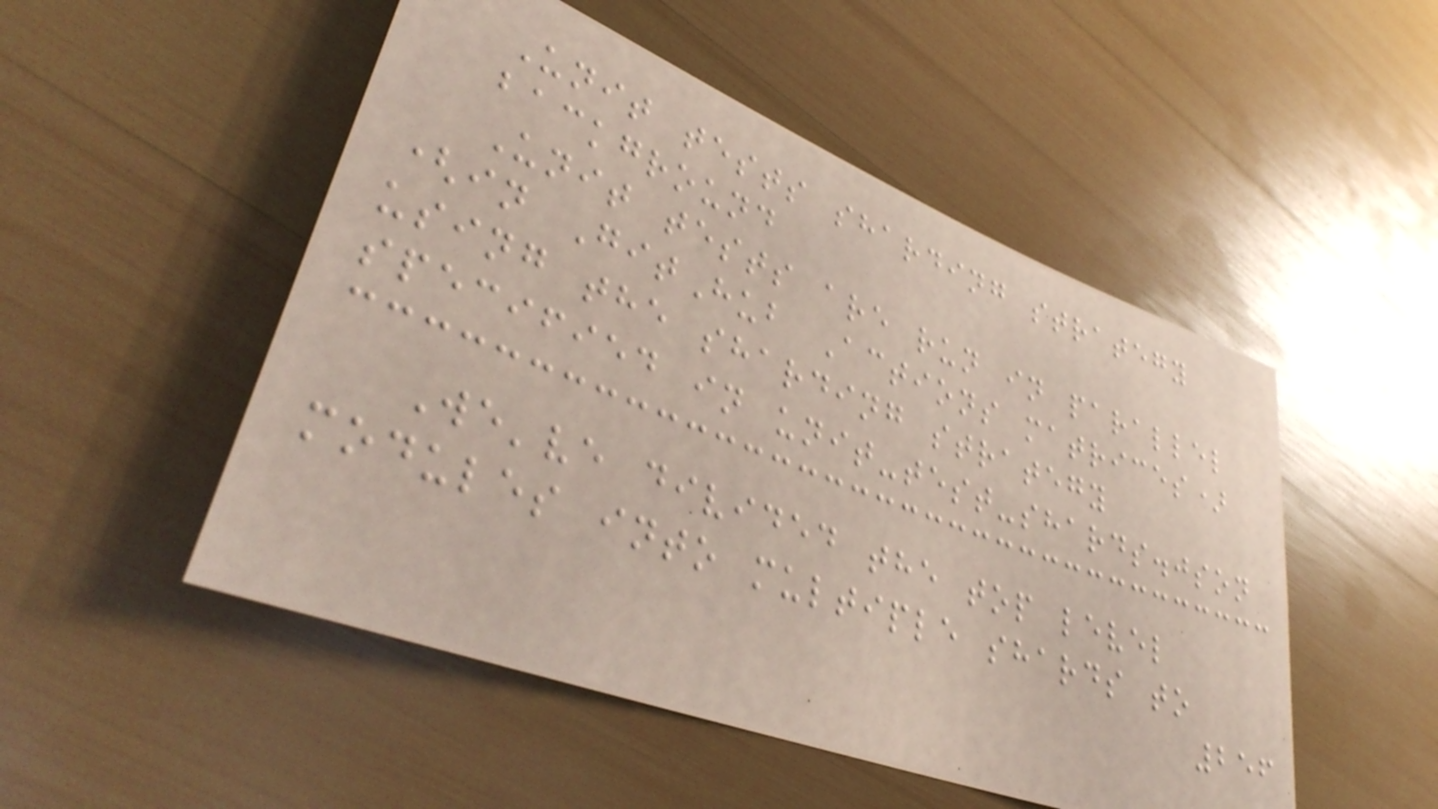Unit tests sharding strategy
background
Unit tests are run in parallel
(in GitHub Actions matrices)
using the sharding strategy
specified in unit-test-shards.json
We've divided the top level
modules into multiple shards to
256
